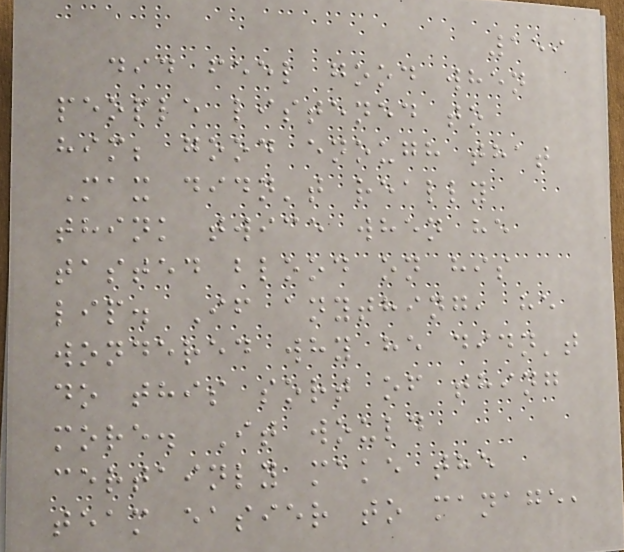159
did feel good when
people listened to
him; good enough that
Max didn't really
think twice when he
tasted blood on his
lip. If anything, he
wondered why he didn't
do this sort of thing
more. It would
certainly make the
team easier to manage,
